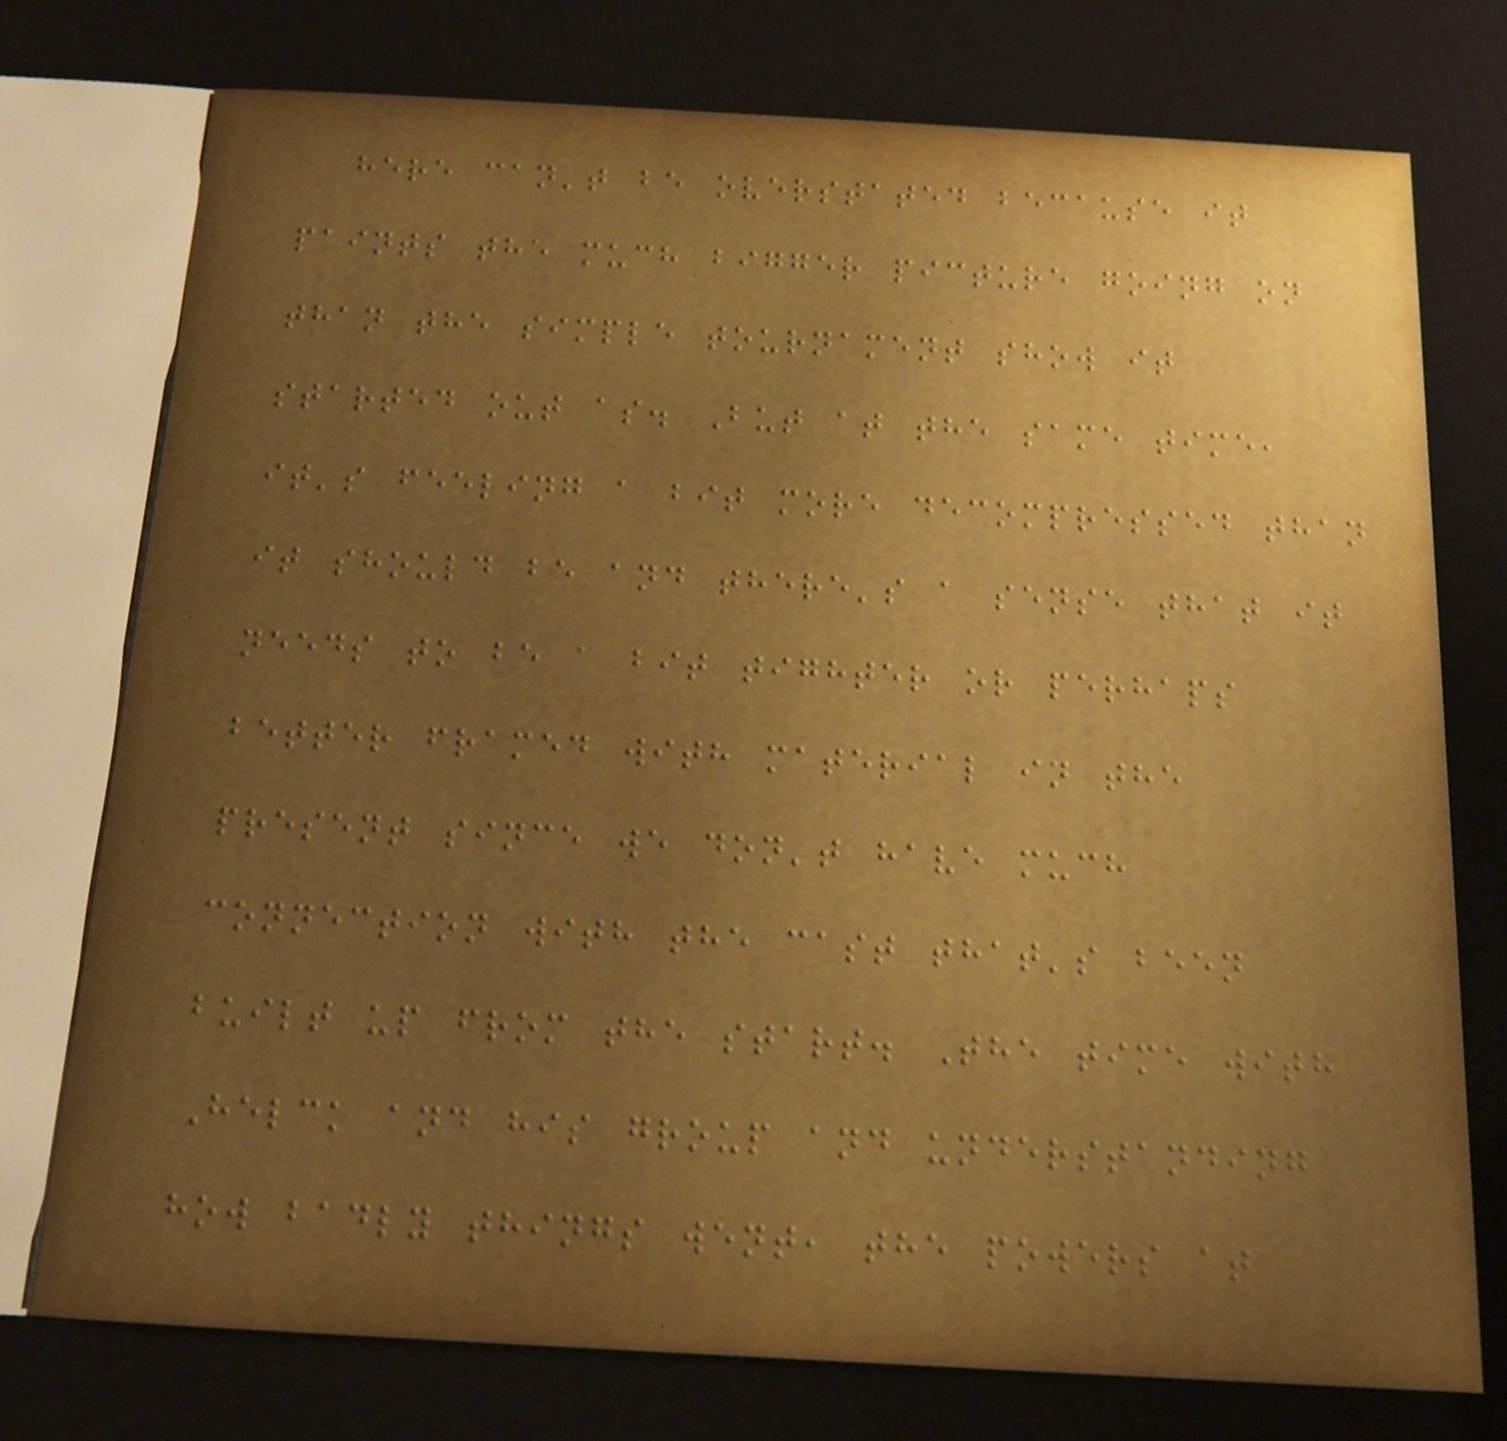here can't be overstated because it
paints the much bigger picture going on
than the simple tournament show it
started out as. But at the same time,
it's feeling a bit more decompressed than
it should be and there's a sense that it
needs to be a bit tighter or perhaps
better framed with material in the
present since we don't have much
connection with the cast that's been
built up from the start. The time with
Helck and his group and understanding
how badly things went, the powers at
